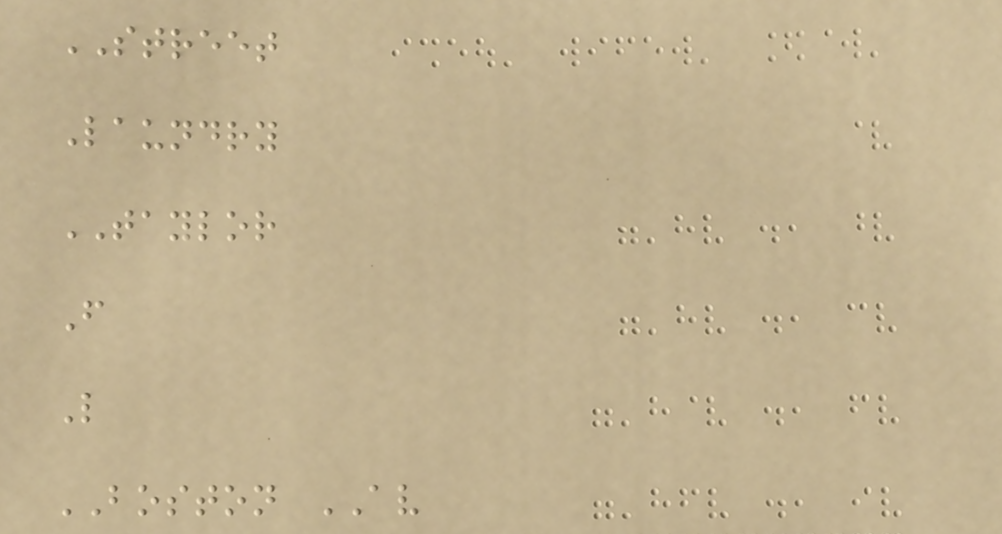STREET
Laundry
TAYLOR
F
L
BOSTON AV
